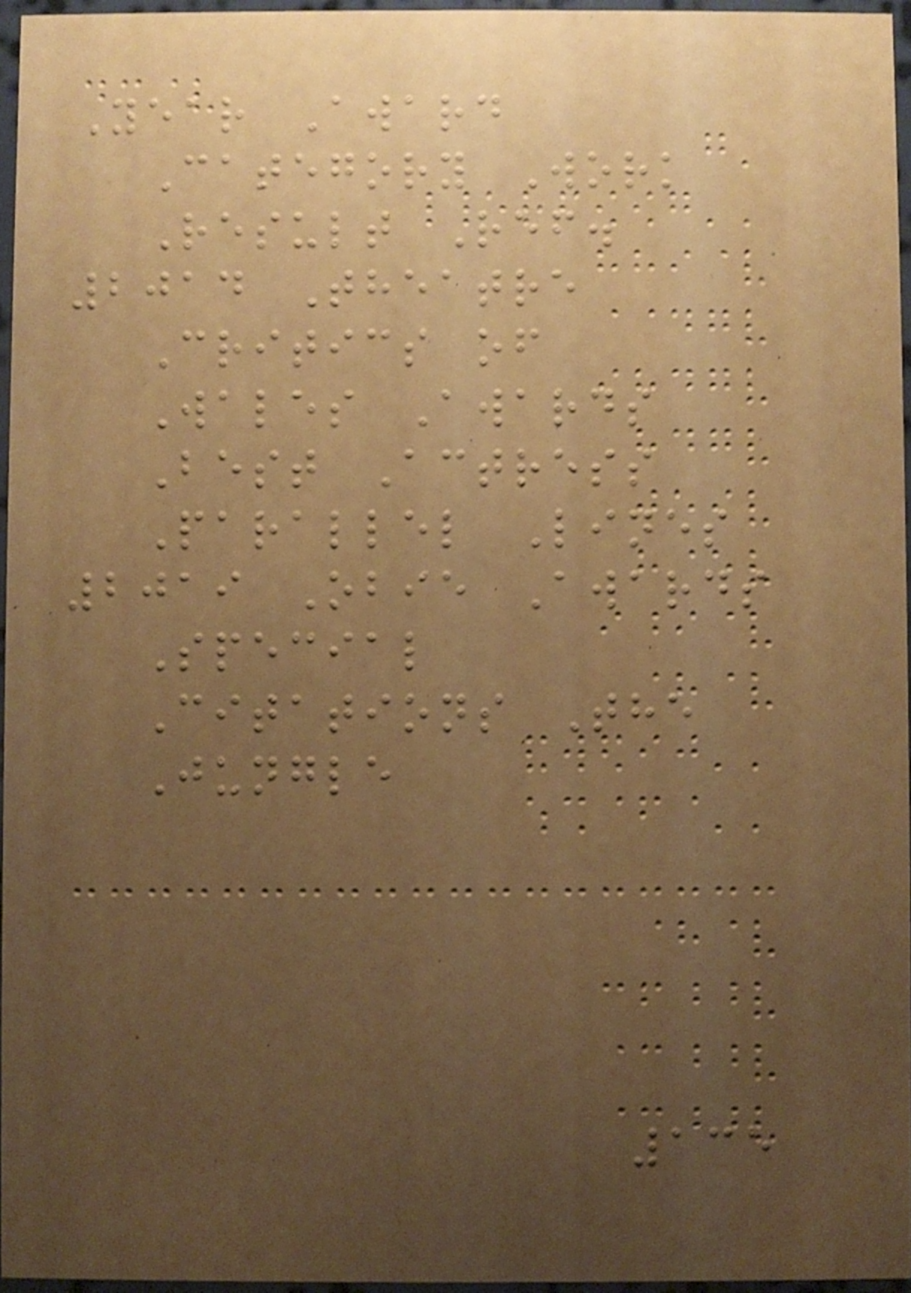Year Award
Category Work
Result Ref.
2014 Theatre
Critics of
Wales Awards
Best Actress
Parallel Lines
2019 Obie Awards
Special
Citations The
Jungle
135
